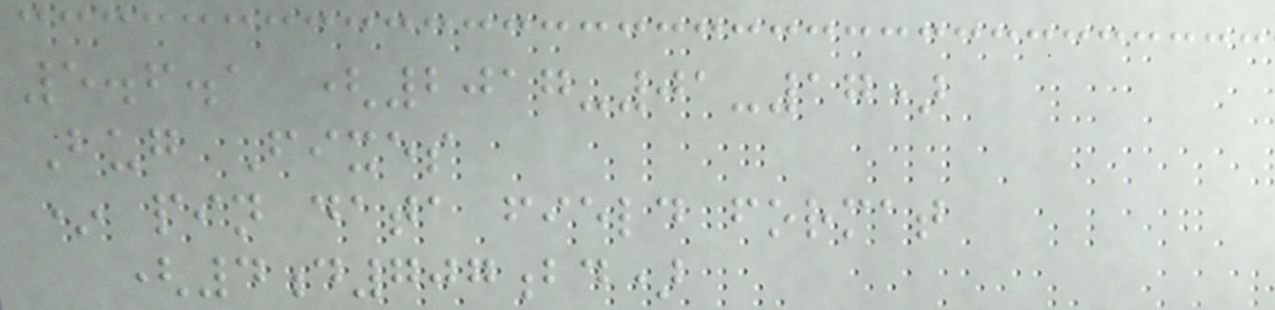5.6.1 (2017-01-17)
Bug Fixes
* pin data field format
(4d707bd)
